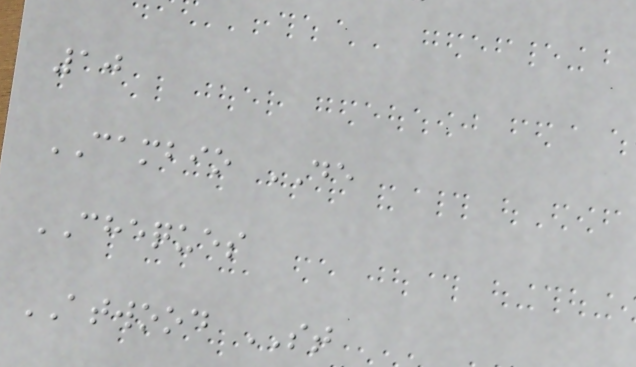10
CAMBIO DE
CHEQUES
ATWOOD ST
